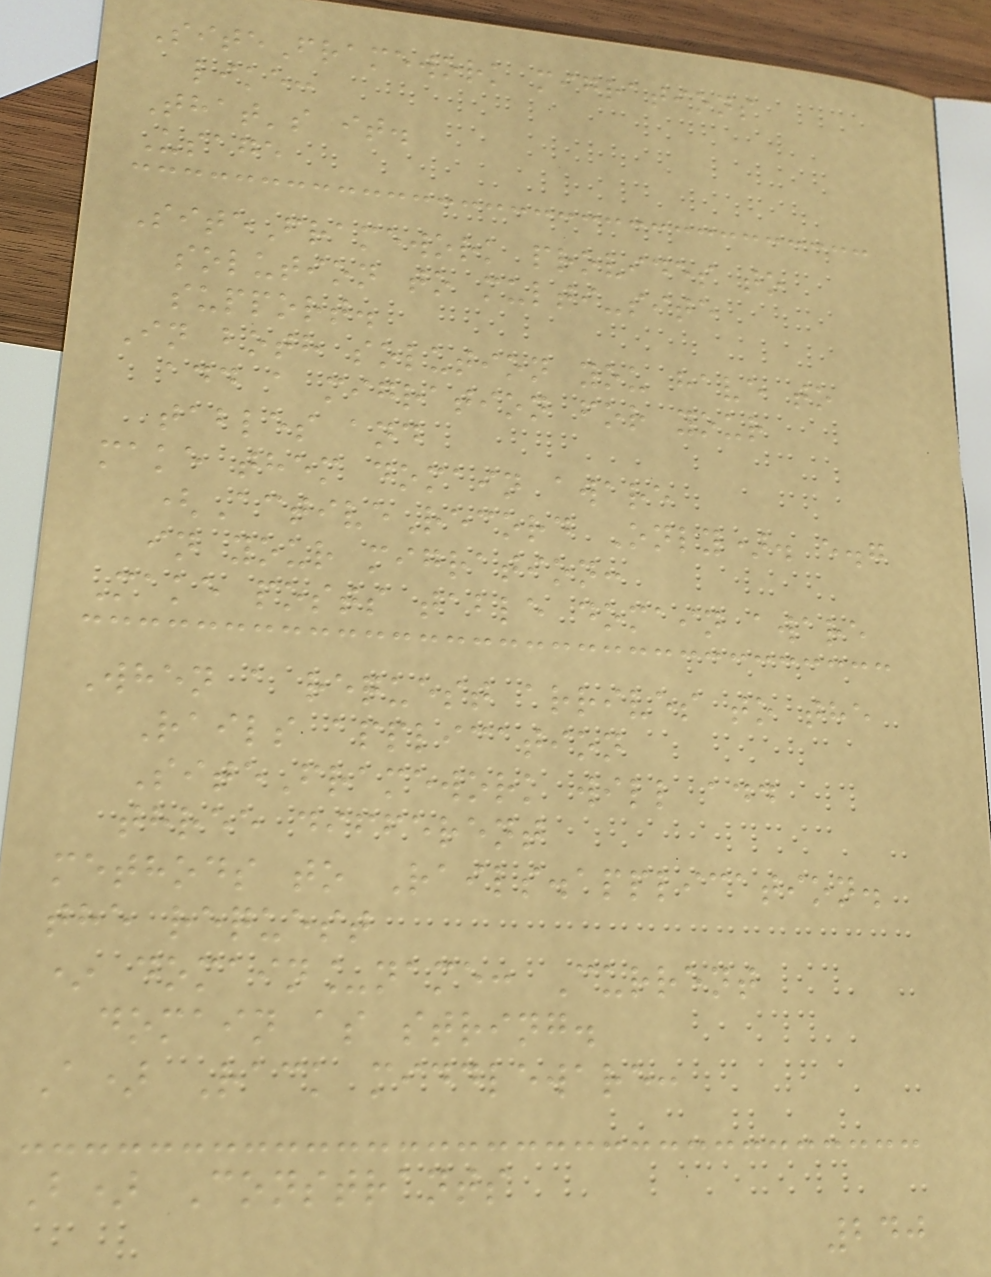SiteFramework migrations
like:
That's it.
Usage
SiteFramework provides to
solution to multi-site
support.
In both solution you have to
add a migration for your
tables and
make them domain aware
(ActiveRecord Only). e.g
in your migration:
Make posts table domain aware
When a request arrives to the
Rails application
SiteFramework will add
three different
methods to Rails.application.
the request
* domain_name: Current
domain as string.
A) Rack middleware:
B) Constrants
240
